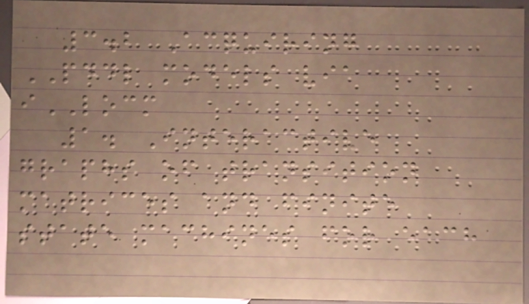3.2 Acquiring
PDDL models via
iLOCM
1. Interactive
graphs of transition
matrices and finite
state machines for each
